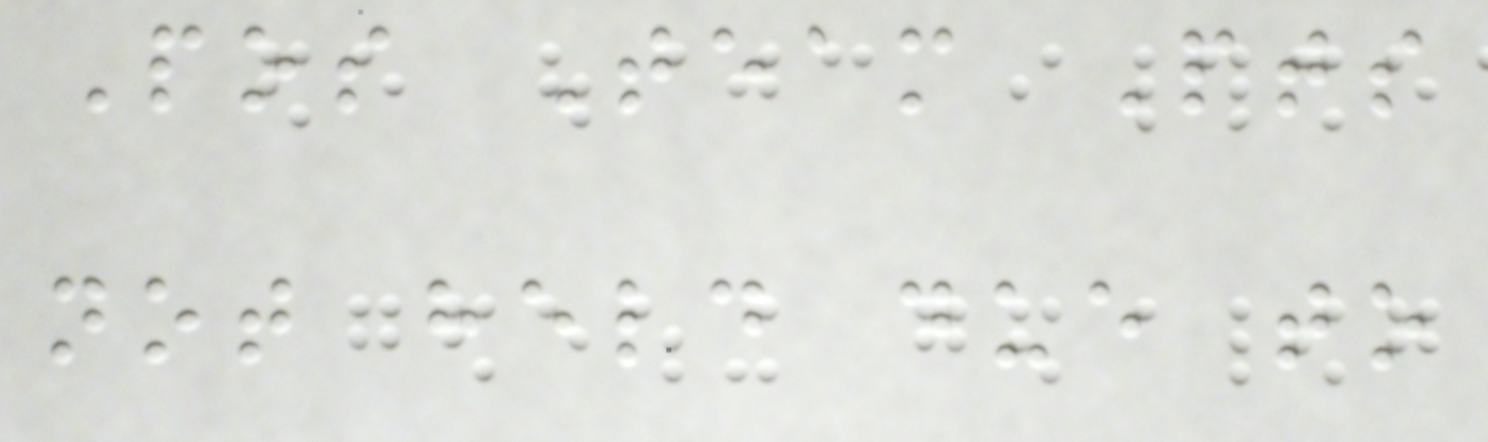Pos Team Pts
not held due to
